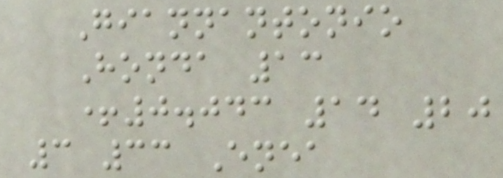Giannantonio
Honda 13
+0.043 14 20
3 33 Enea
